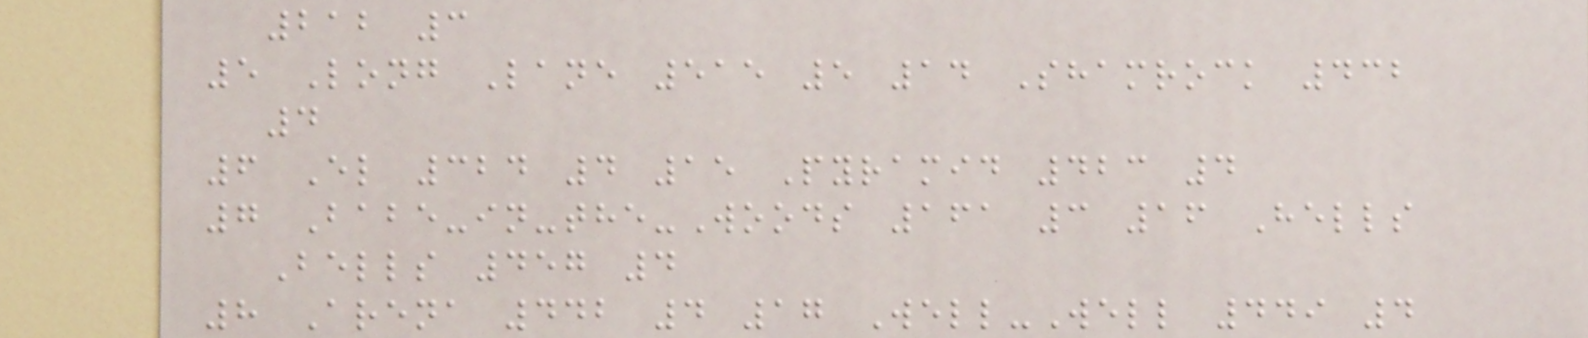212 3
5 Long Lane 515 5 14 Shamrock 432
4
6 El 324 4 15 Pyramid 423 4
7 Babe-in-the-Woods 161 3 16 Hells
Bells 457 4
8 Arena 442 4 17 Well-Well 449 4
